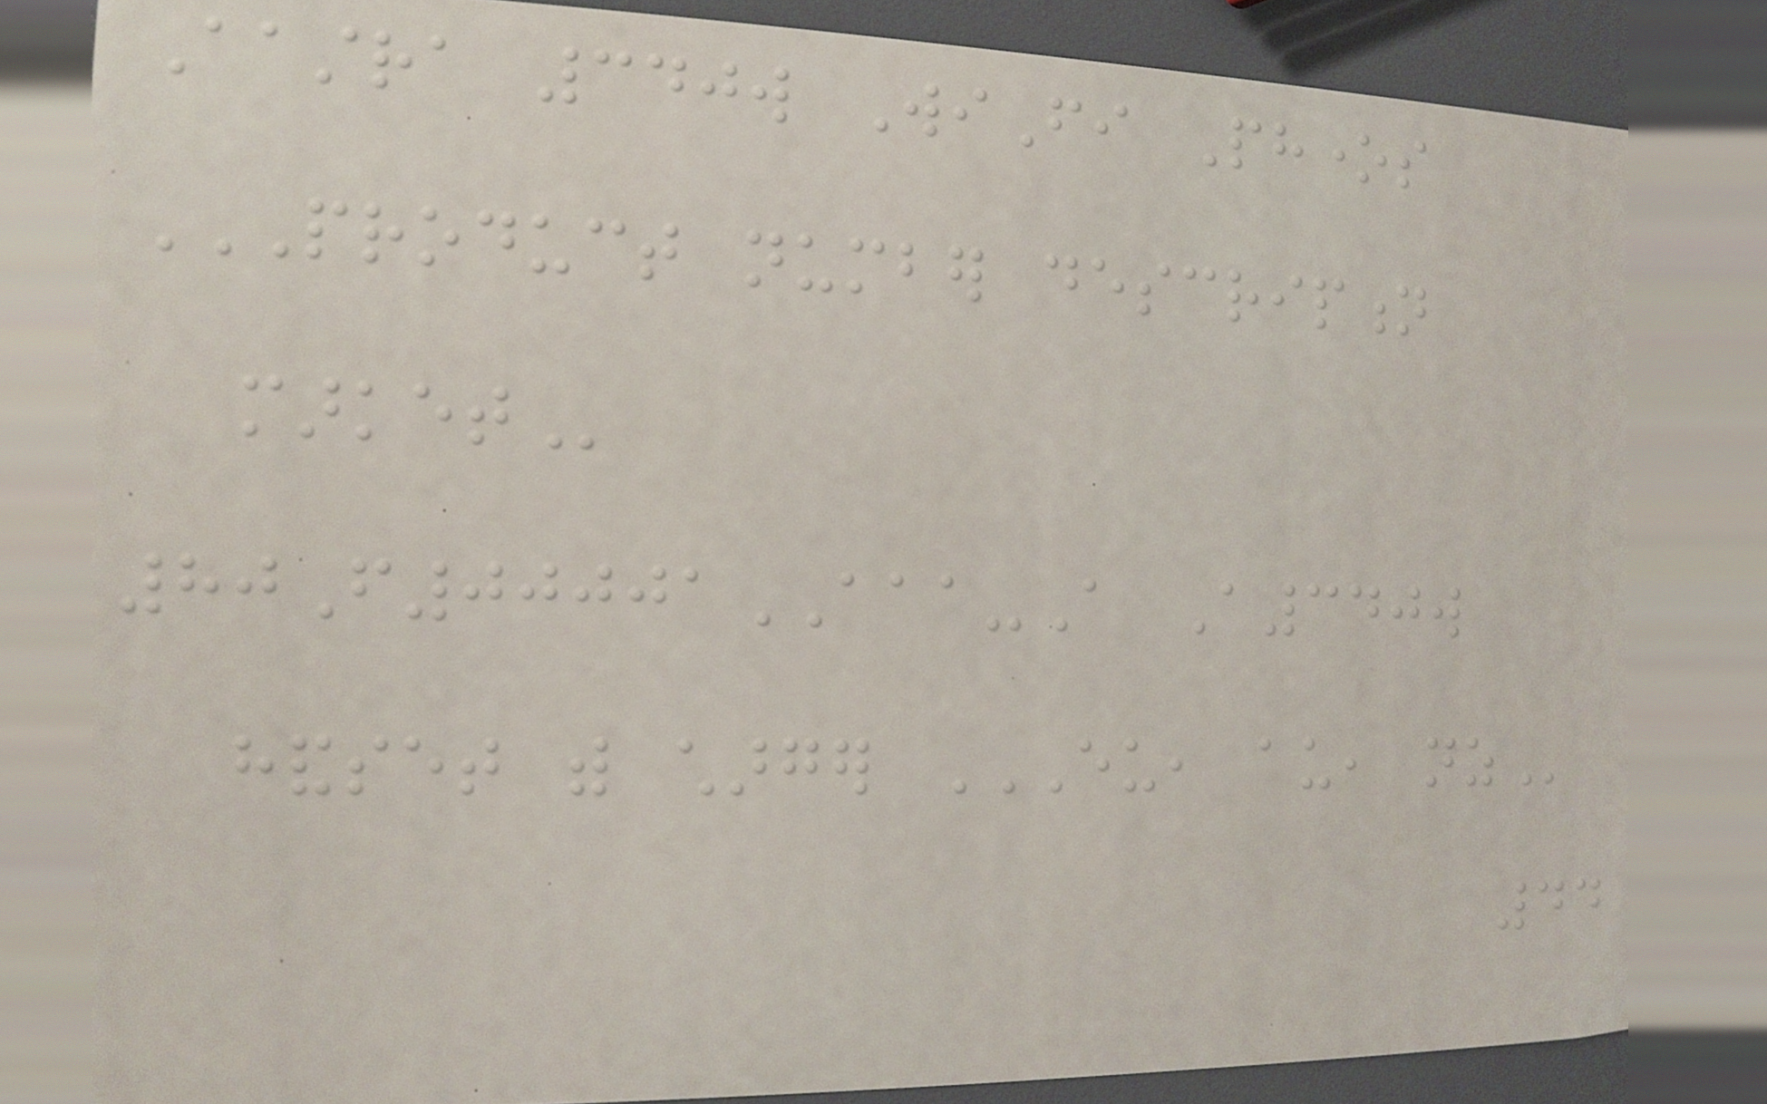Aastra 340w WiFi Phones
PRODUCT NUMBER DESCRIPTION
MARKET
80F00001AAA-A A340w
handset with charger EU, AU, NZ
44
